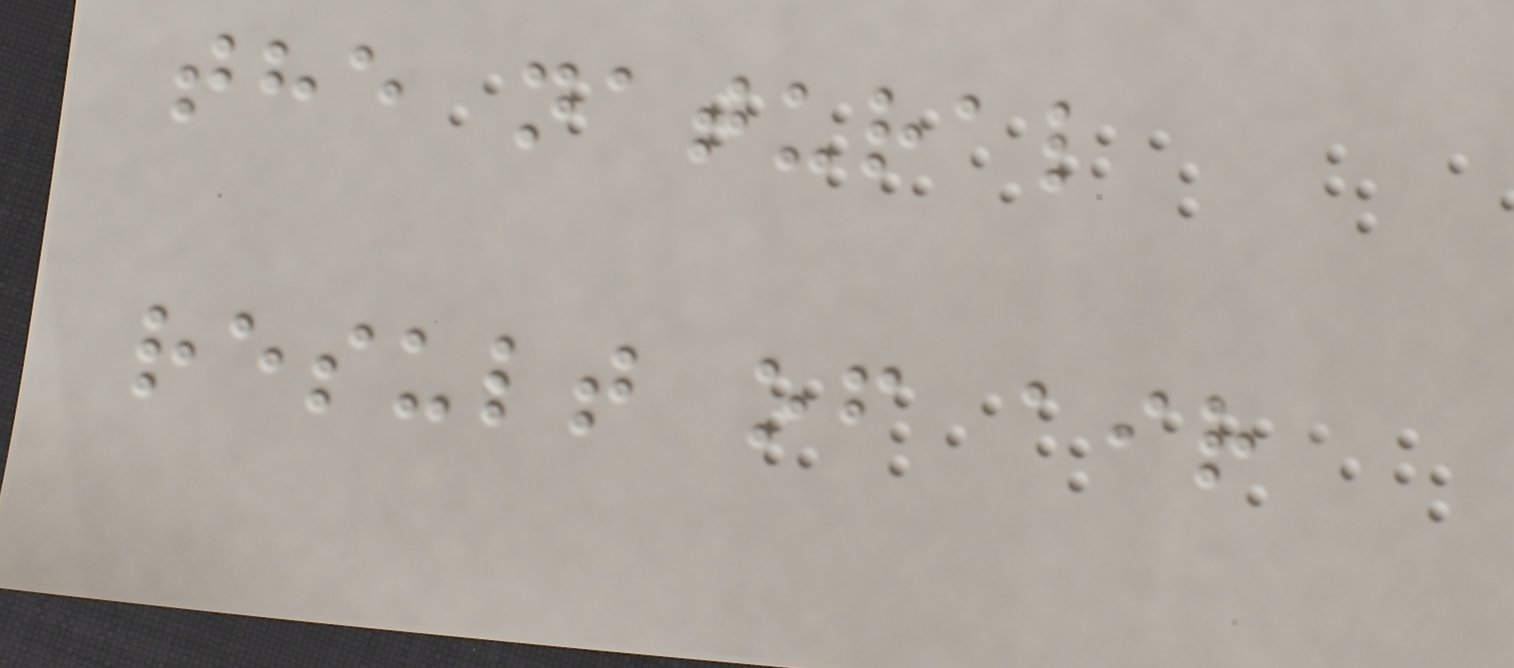the natural
result of air
